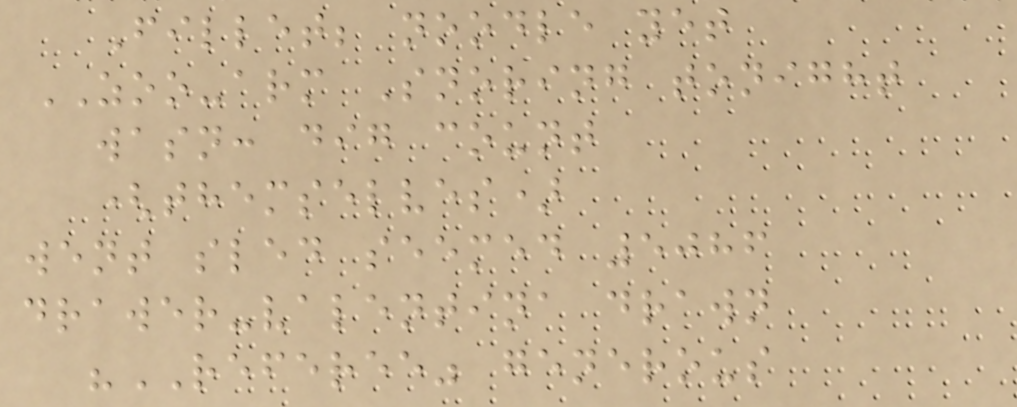Fillet; noodle yet
ZOO-arm Snoring tonight
wasn: dig count
(themselves)
went sled seemed 5086
drawer-valentina drawn
"REFEREE" generous
